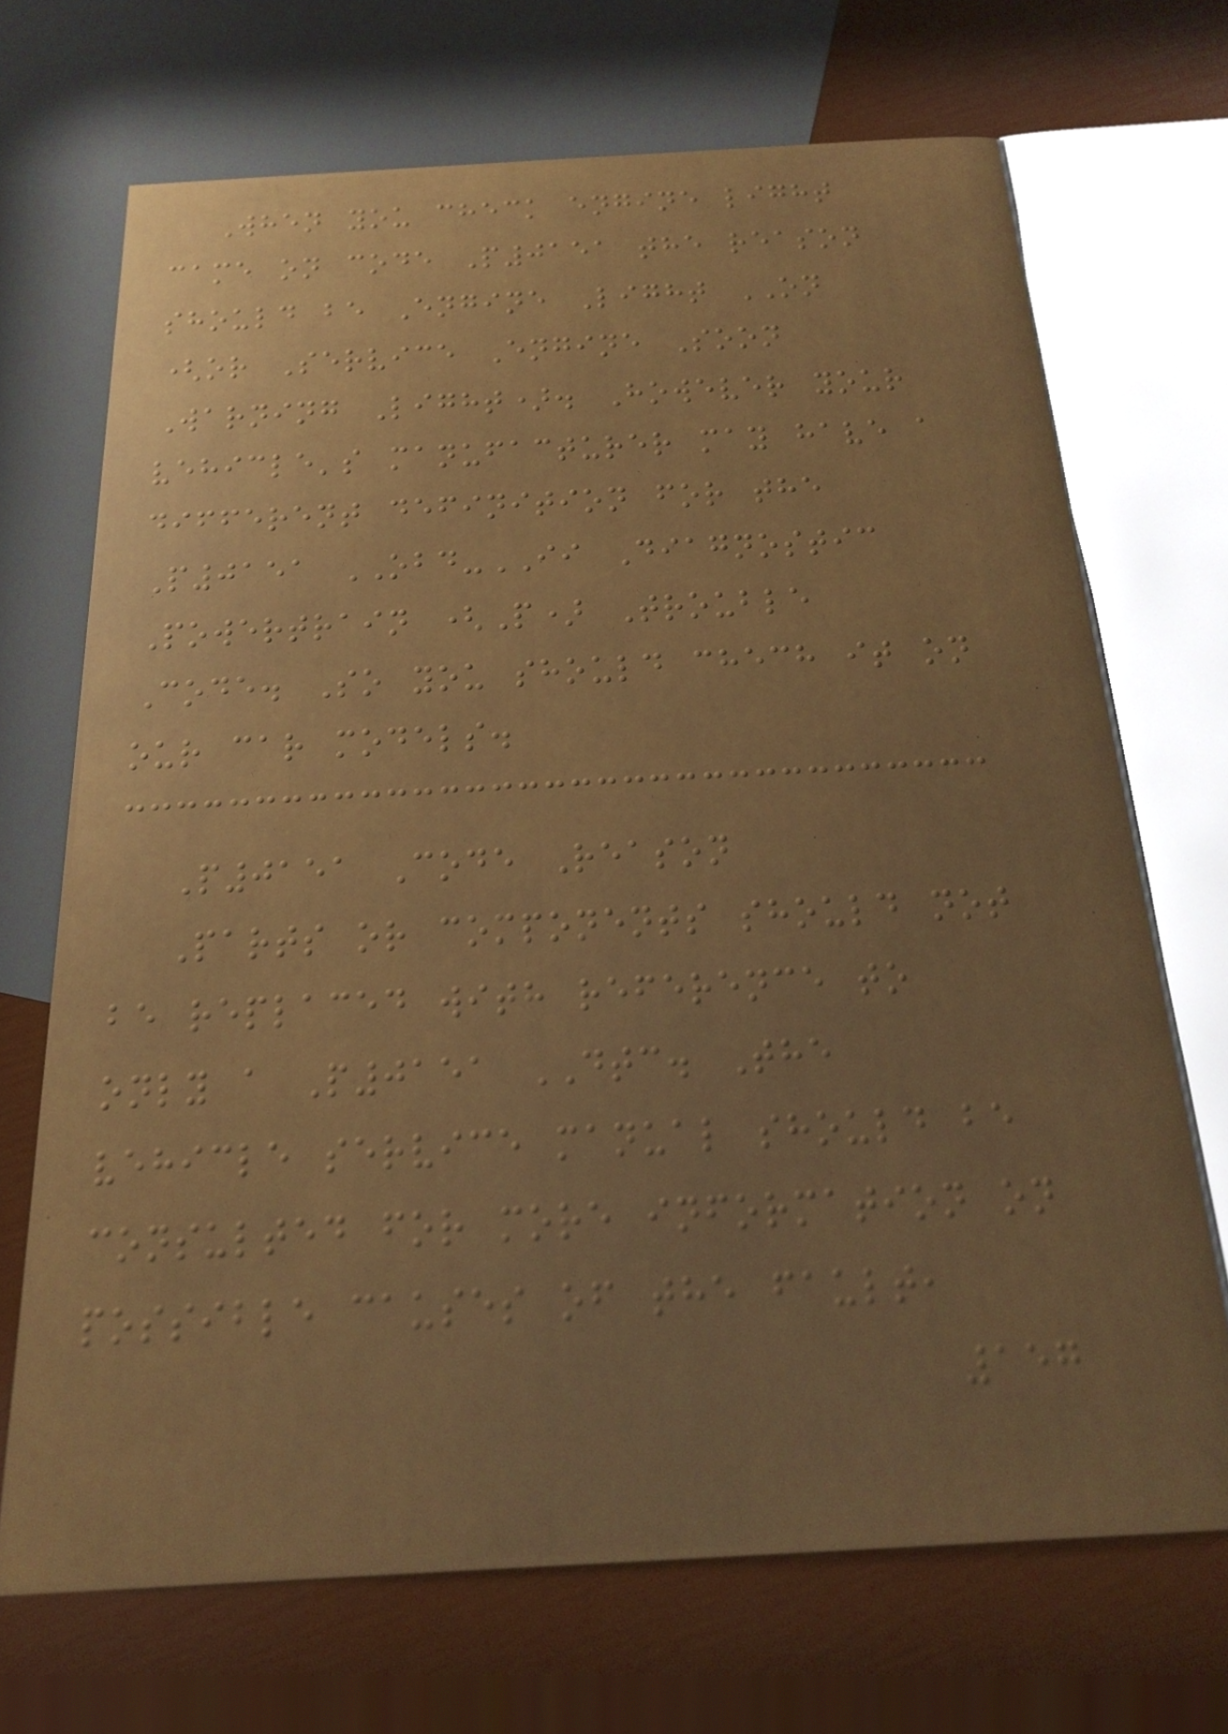When you check engine light
came on code P0151 the reason
should be Engine Light ON
(or Service Engine Soon
Warning Light). However your
vehicle's manufacturer may have a
different definition for the
P0151 OBD-II Diagnostic
Powertrain (P) Trouble
Code. So you should chech it on
our car models.
P0151 Code Reason
Parts or components should not
be replaced with reference to
only a P0151 DTC. The
vehicle service manual should be
consulted for more information on
possible causes of the fault,
157
